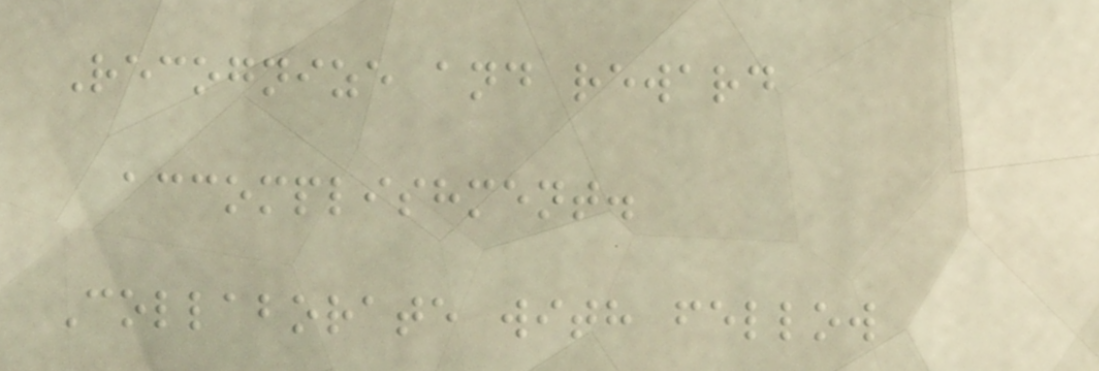Recognize and reward
accomplishment.
Collaborate with fellow
